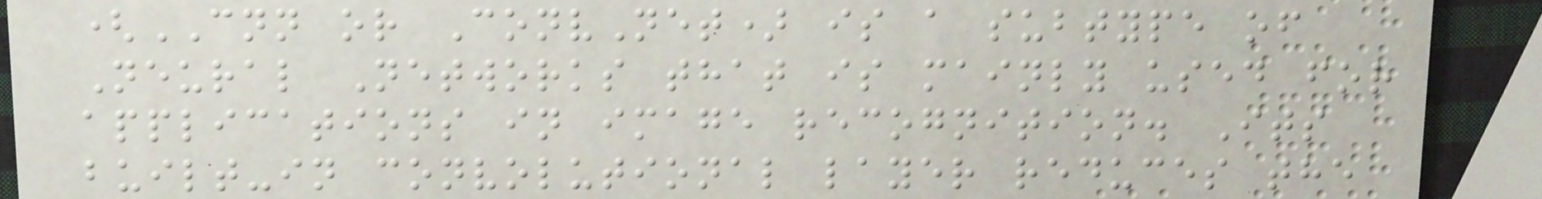(CNN or ConvNet) is a subtype of
Neural Networks that is mainly used for
applications in image recognition. Its
built-in convolutional layer reduces the
